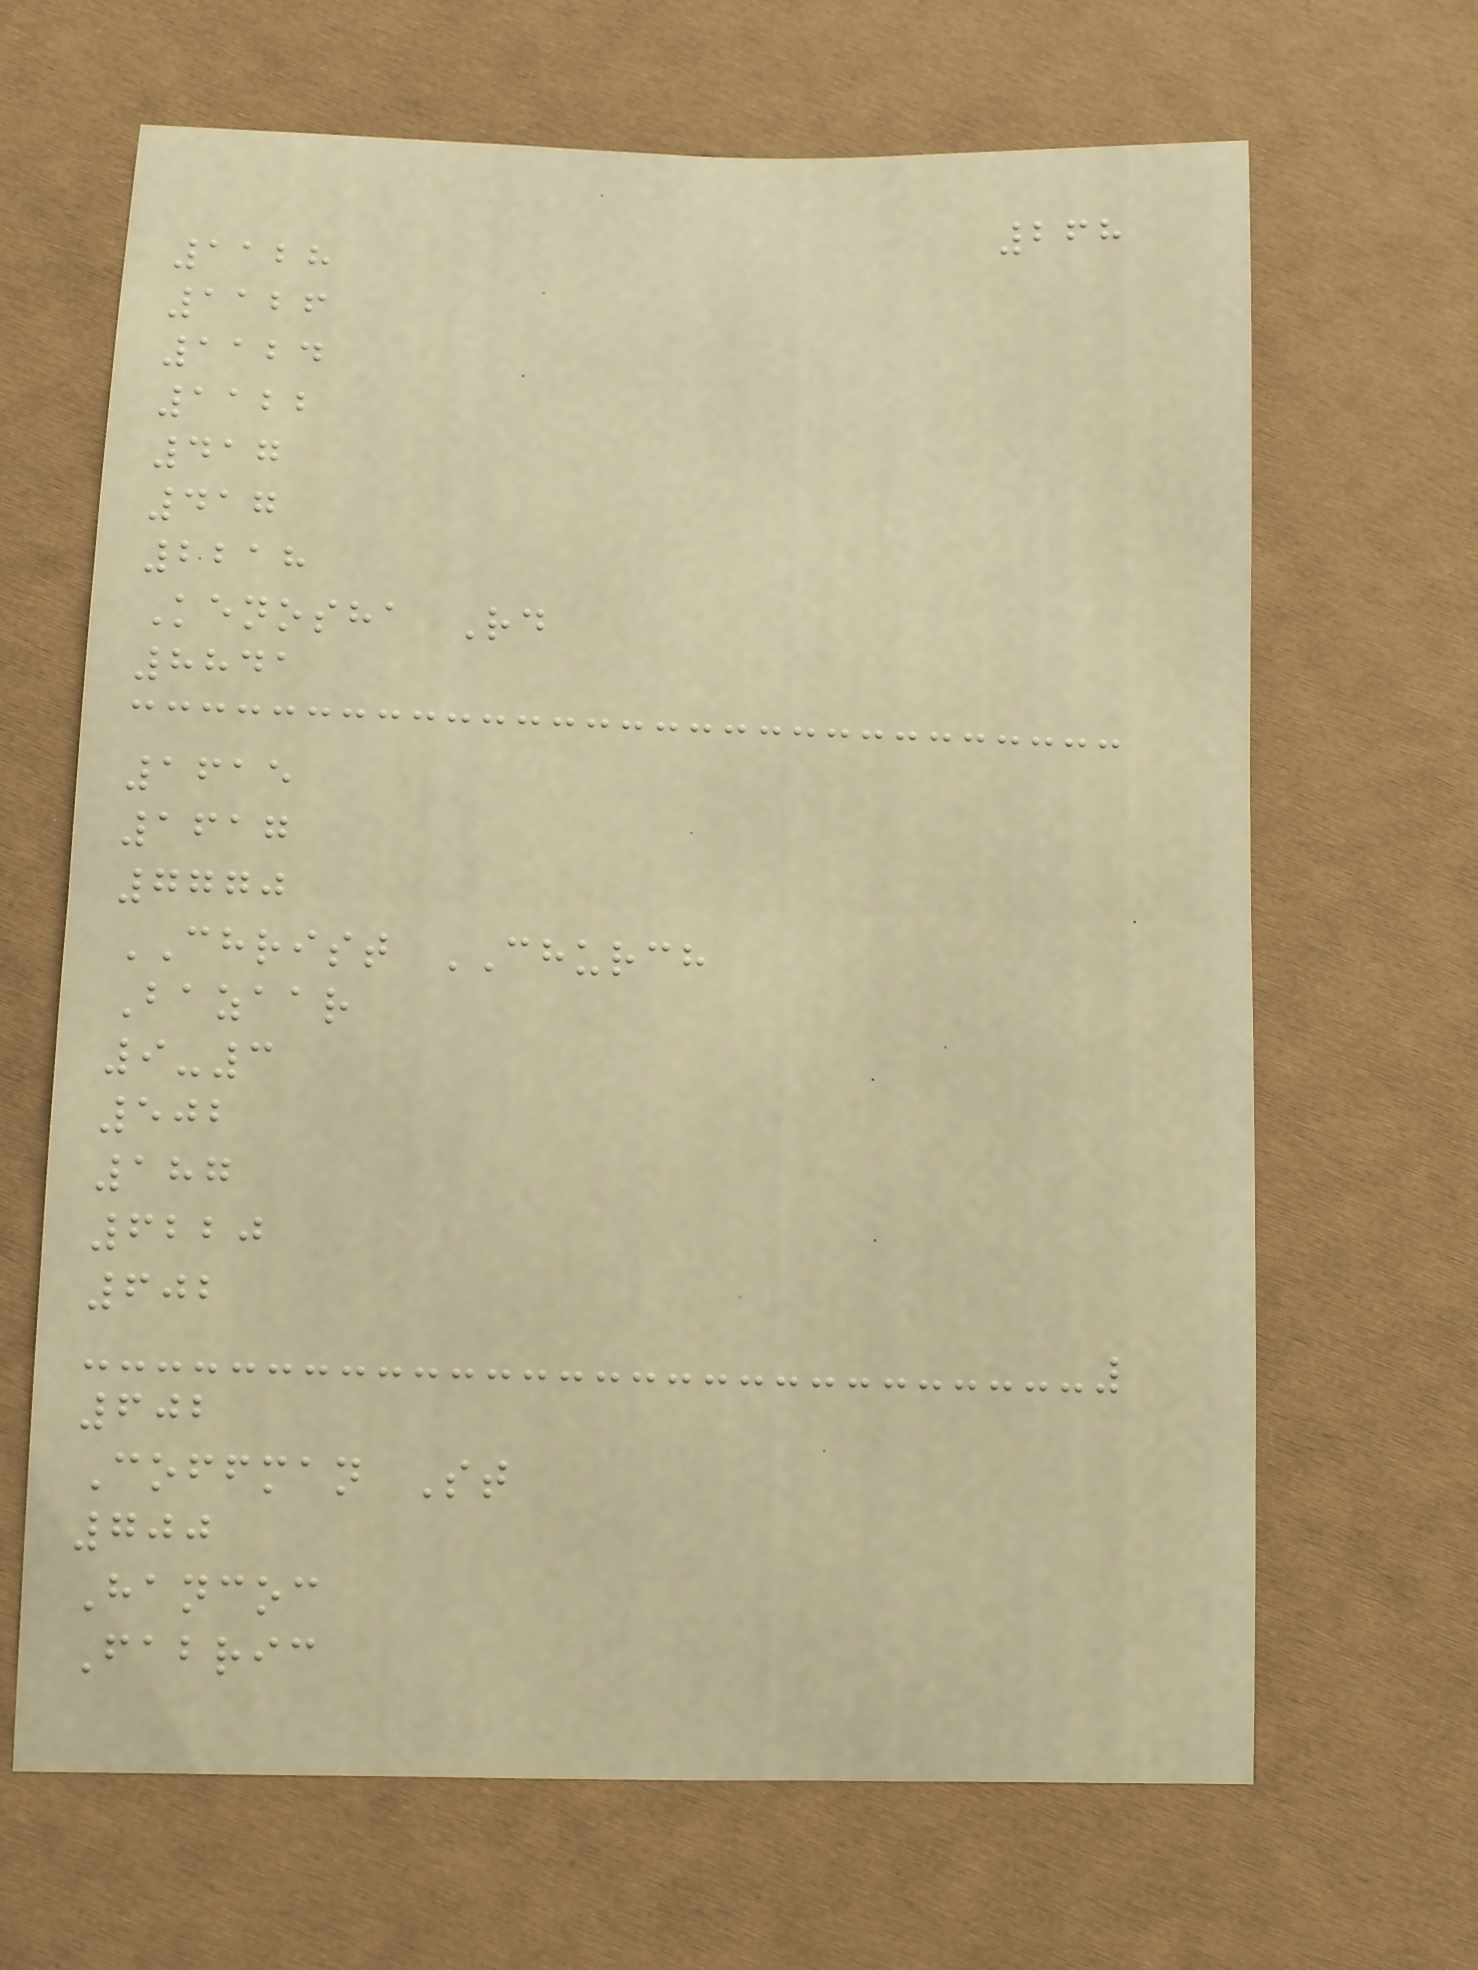268
1128
1126
1124
1122
417
417
2218
Kenosha Rd
8841
1615
1617
7770
CHRIST CHURCH
Bazaar
9-3
502
187
6220
602
602
Coffman St
700
Hancoc
Fabric
